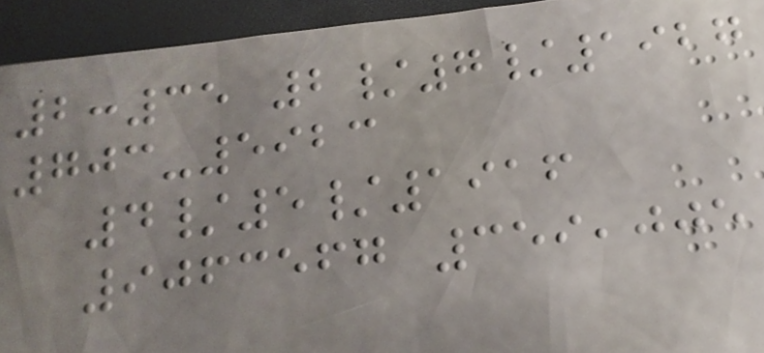2:35 2/7/1927
703-5923
4/5/1916
9063567 359,005
